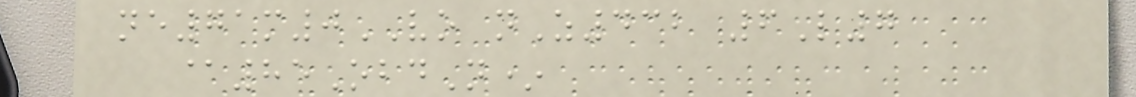ne71m0VO nZ432 6L7
@85ObdN*
